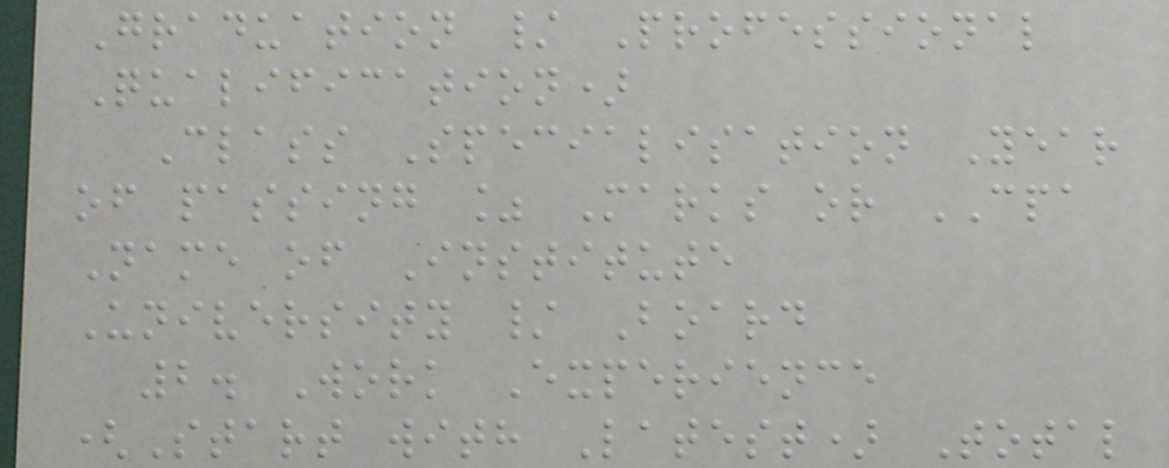Graduation / Professional
Qualification)
Class Specialisation Year
of passing % Marks or CPA
Name of Institute
University / Board
2. Work Experience
(Start with Latest) Total
